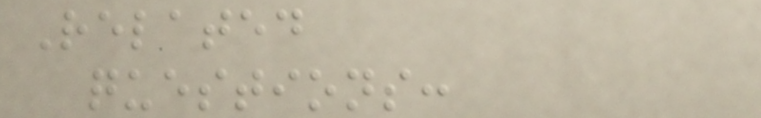Related
questions:
